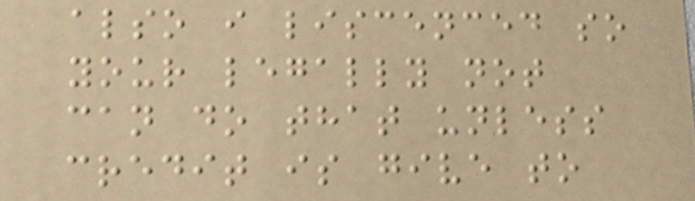also i liscenced so
your legally not
can do that unless
credit is give to
